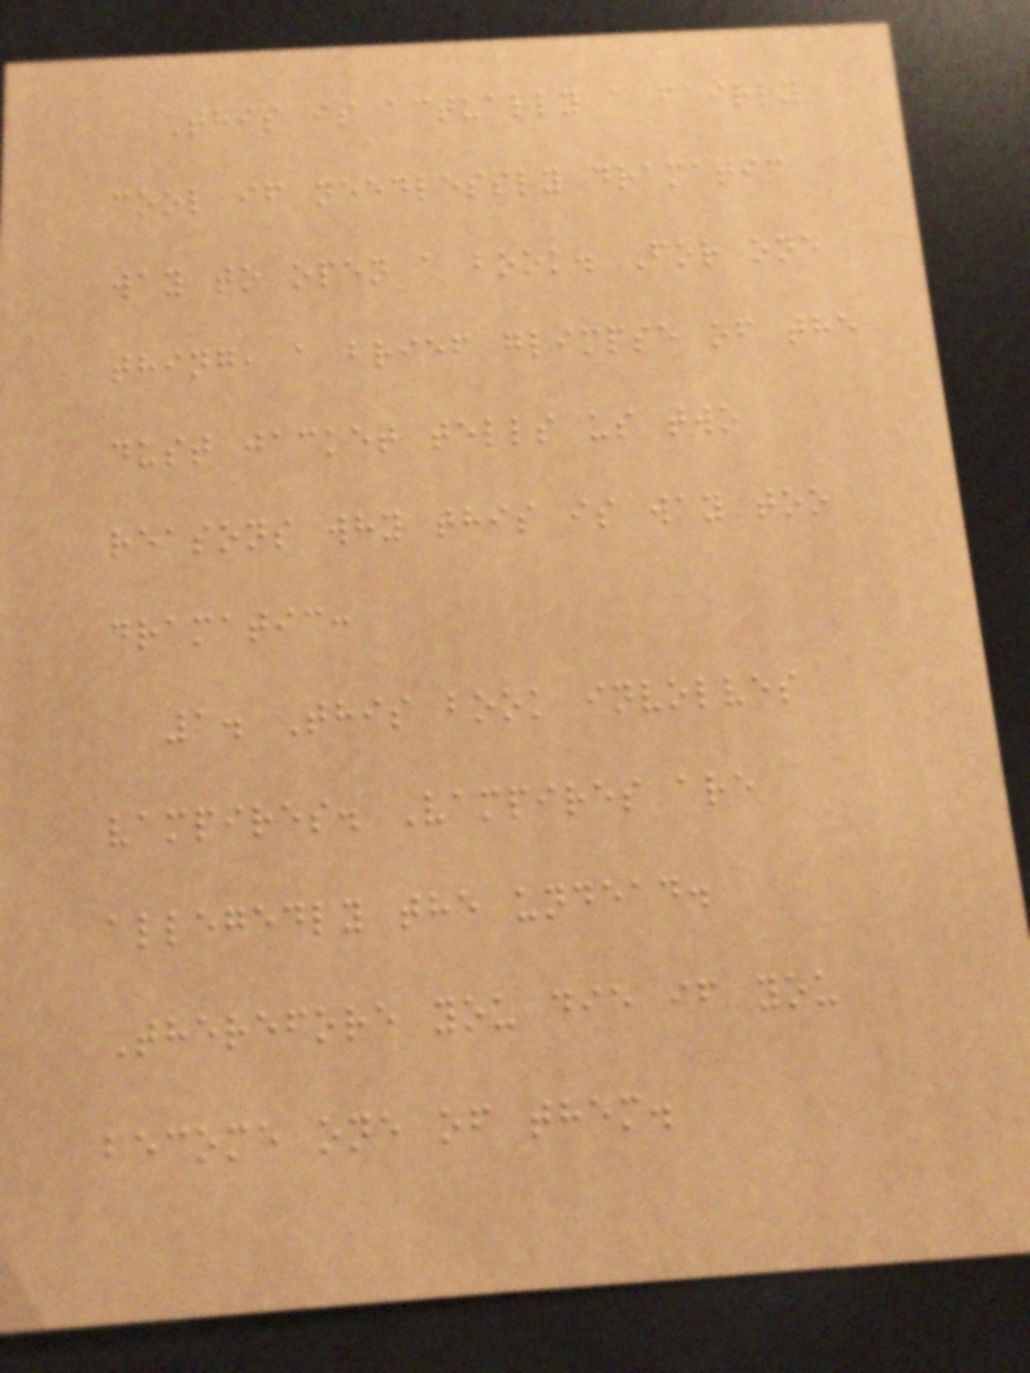This is actually a fairly
cool if needlessly dramatic
way to open a book. For one
thing, a brief glimpse of the
dust jacket tells us two
reasons why this is way too
dramatic:
1. This book involves
vampires. Vampires are
allegedly the undead.
Therefore you die if you
become one of them.
